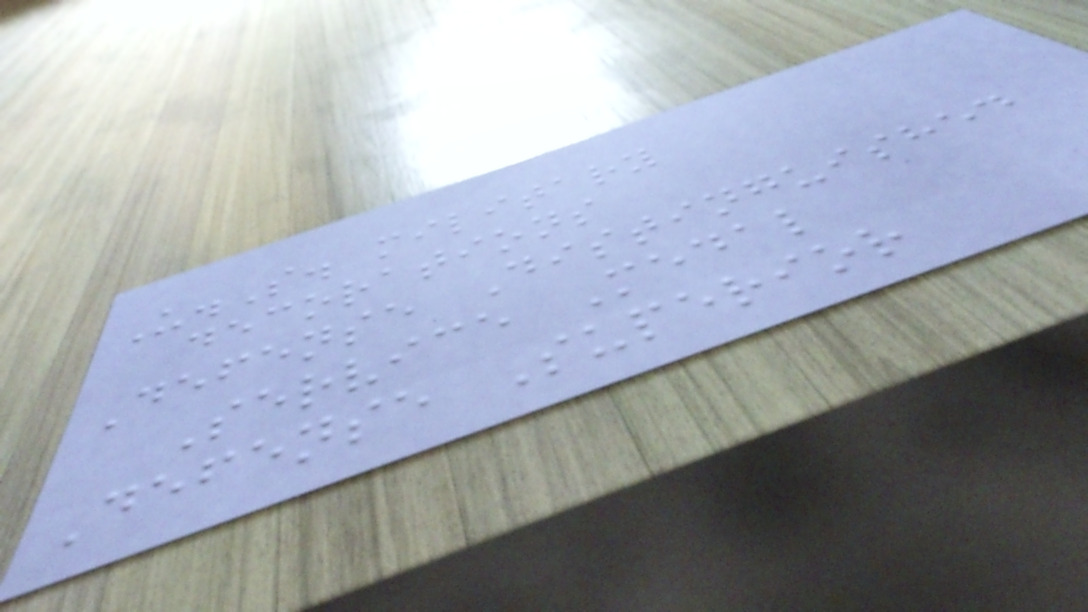U.S. military
decorations
Defense Distinguished
Service Medal
Defense Superior
